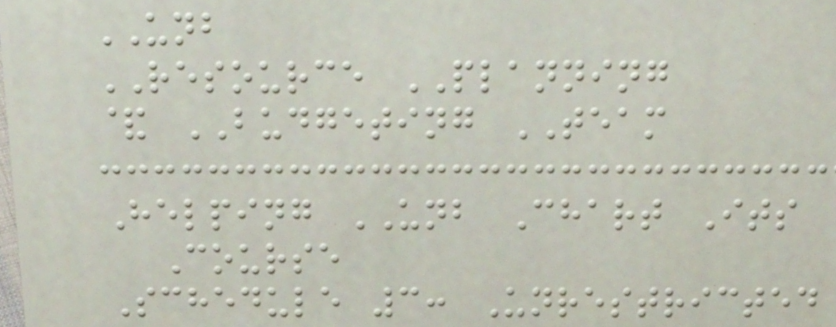UNB
RESOURCE PLANNING
& BUDGETING TEAM
Helping UNB Chart Its
Course
Schedule 3: Unrestricted
